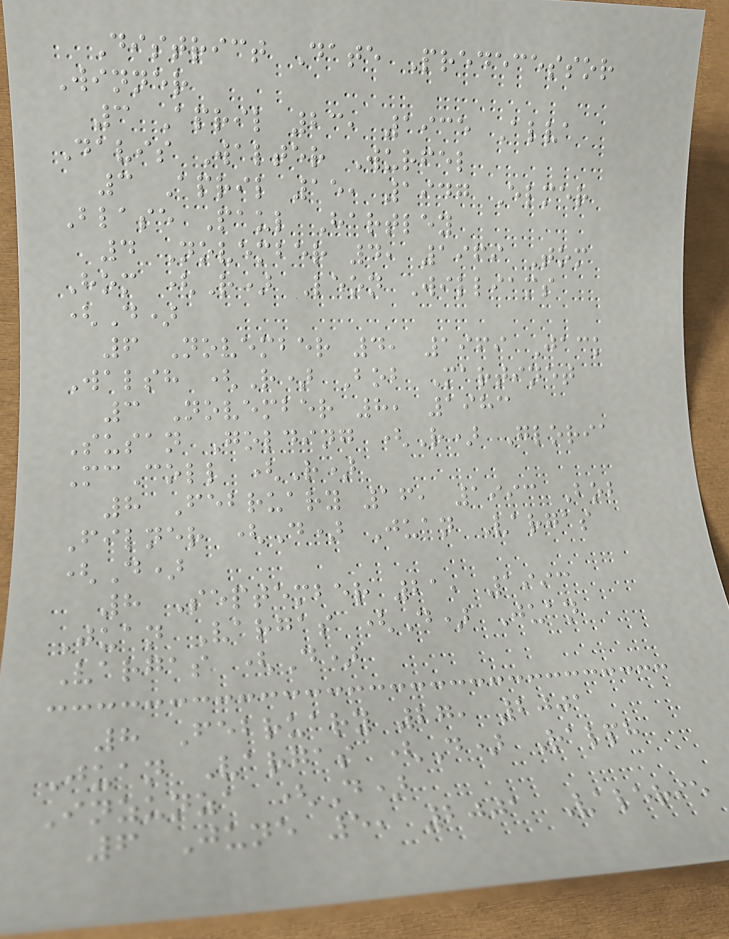District Date Predecessor
Winner
3 April 23, 1935 Alva
Davis Walter Wurfel
3 April 15, 1947 Elmer
Blase Paul Hartley
4 November 4, 1969 Tom
Hom (R) Leon Williams
(D)
6 November 4, 1969 Jack
Walsh (R) Bob Martinet
3 November 8, 1983
Susan Golding (R) Gloria
McColl (R)
8 February 16, 1993 Bob
Filner (D) Juan Vargas
(D)
8 September 21, 1993
Juan Vargas (D) Juan
Vargas (D)
8 February 27, 2001
Juan Vargas (D) Ralph
Inzunza (D)
6 June 5, 2001 Valerie
